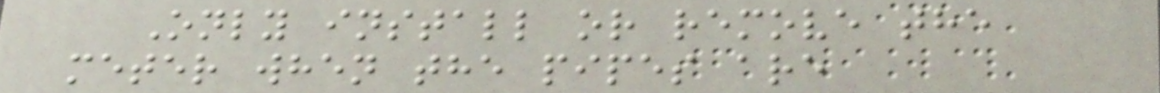Only install or remove the
meter when the pipes are
